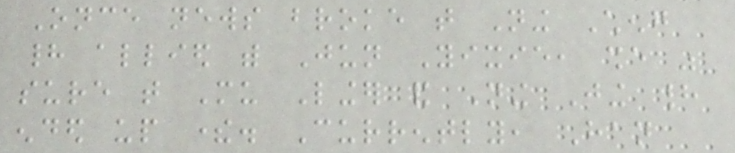Once news broke that Ning Cheng
had allied with Jun Yixie, she was
sure that Mu Linger and Ning Jing had
ended up there. Currently, Han
